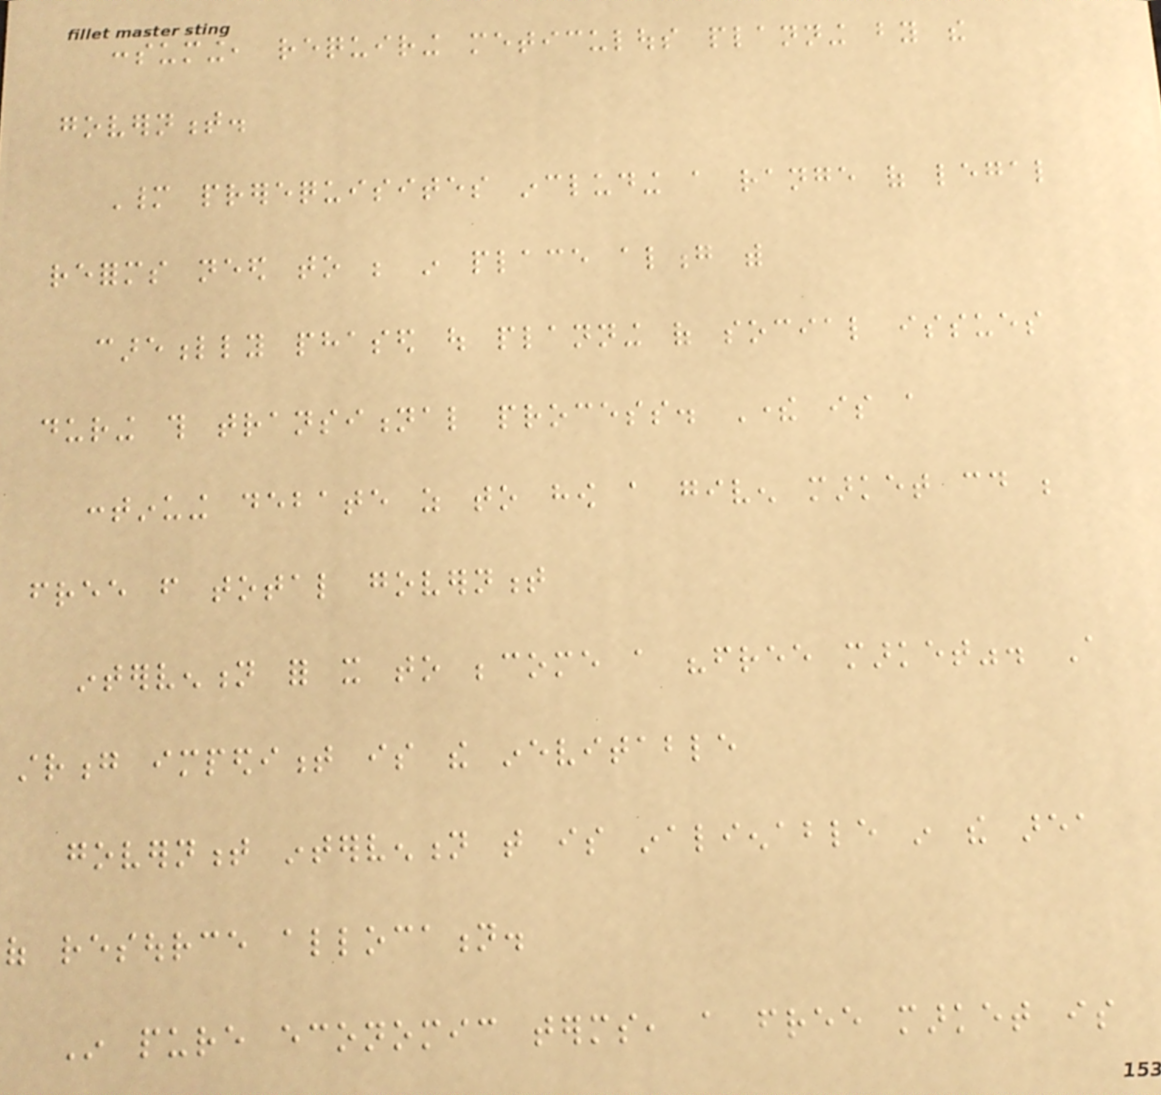consuming, requiring meticulous planning by the
government.
Many prerequisites including a range of legal
reforms need to be in place along with
carefully phased out planning of social issues
during this transitional process. There is a
continuing debate as to how a given market could be
free from total government
intervention for it to become a "free market". A
strong impediment is the inevitable
government intervention that is inalienable in the area
of resource allocation.
In pure economic terms, a free market is
